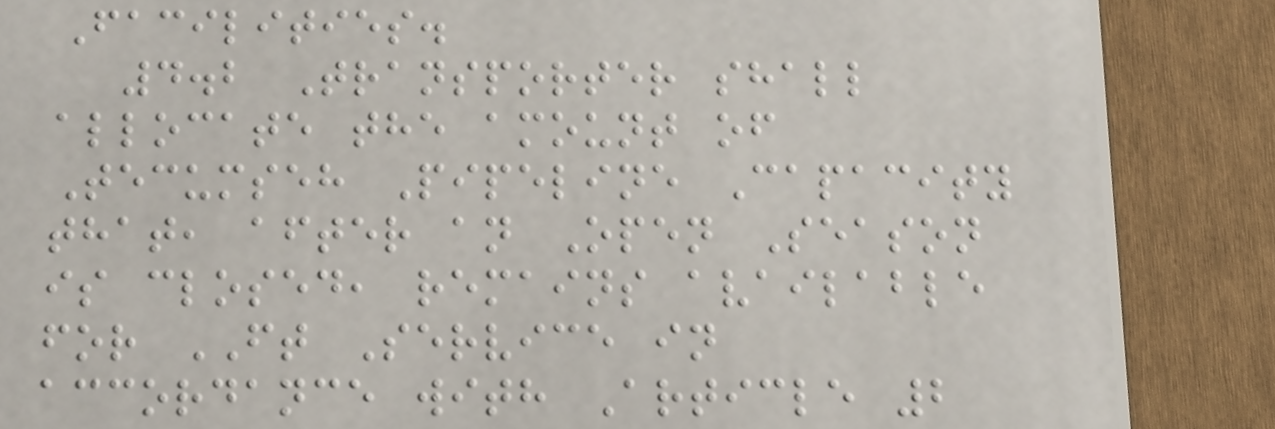Facilities.
4.2 Transporter shall
allocate the amount of
Tecumseh Pipeline Capacity
that, after an Open Season
is closed, remains available
for FT Service in
accordance with Article 2
